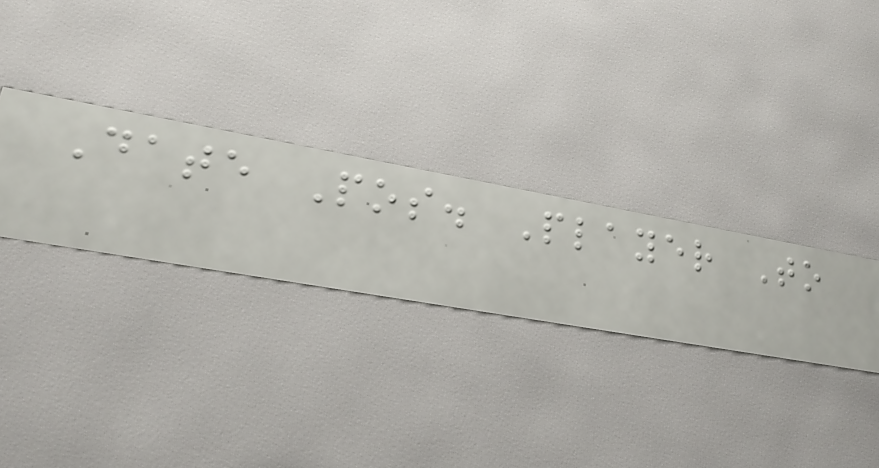Date Pos. Player To
